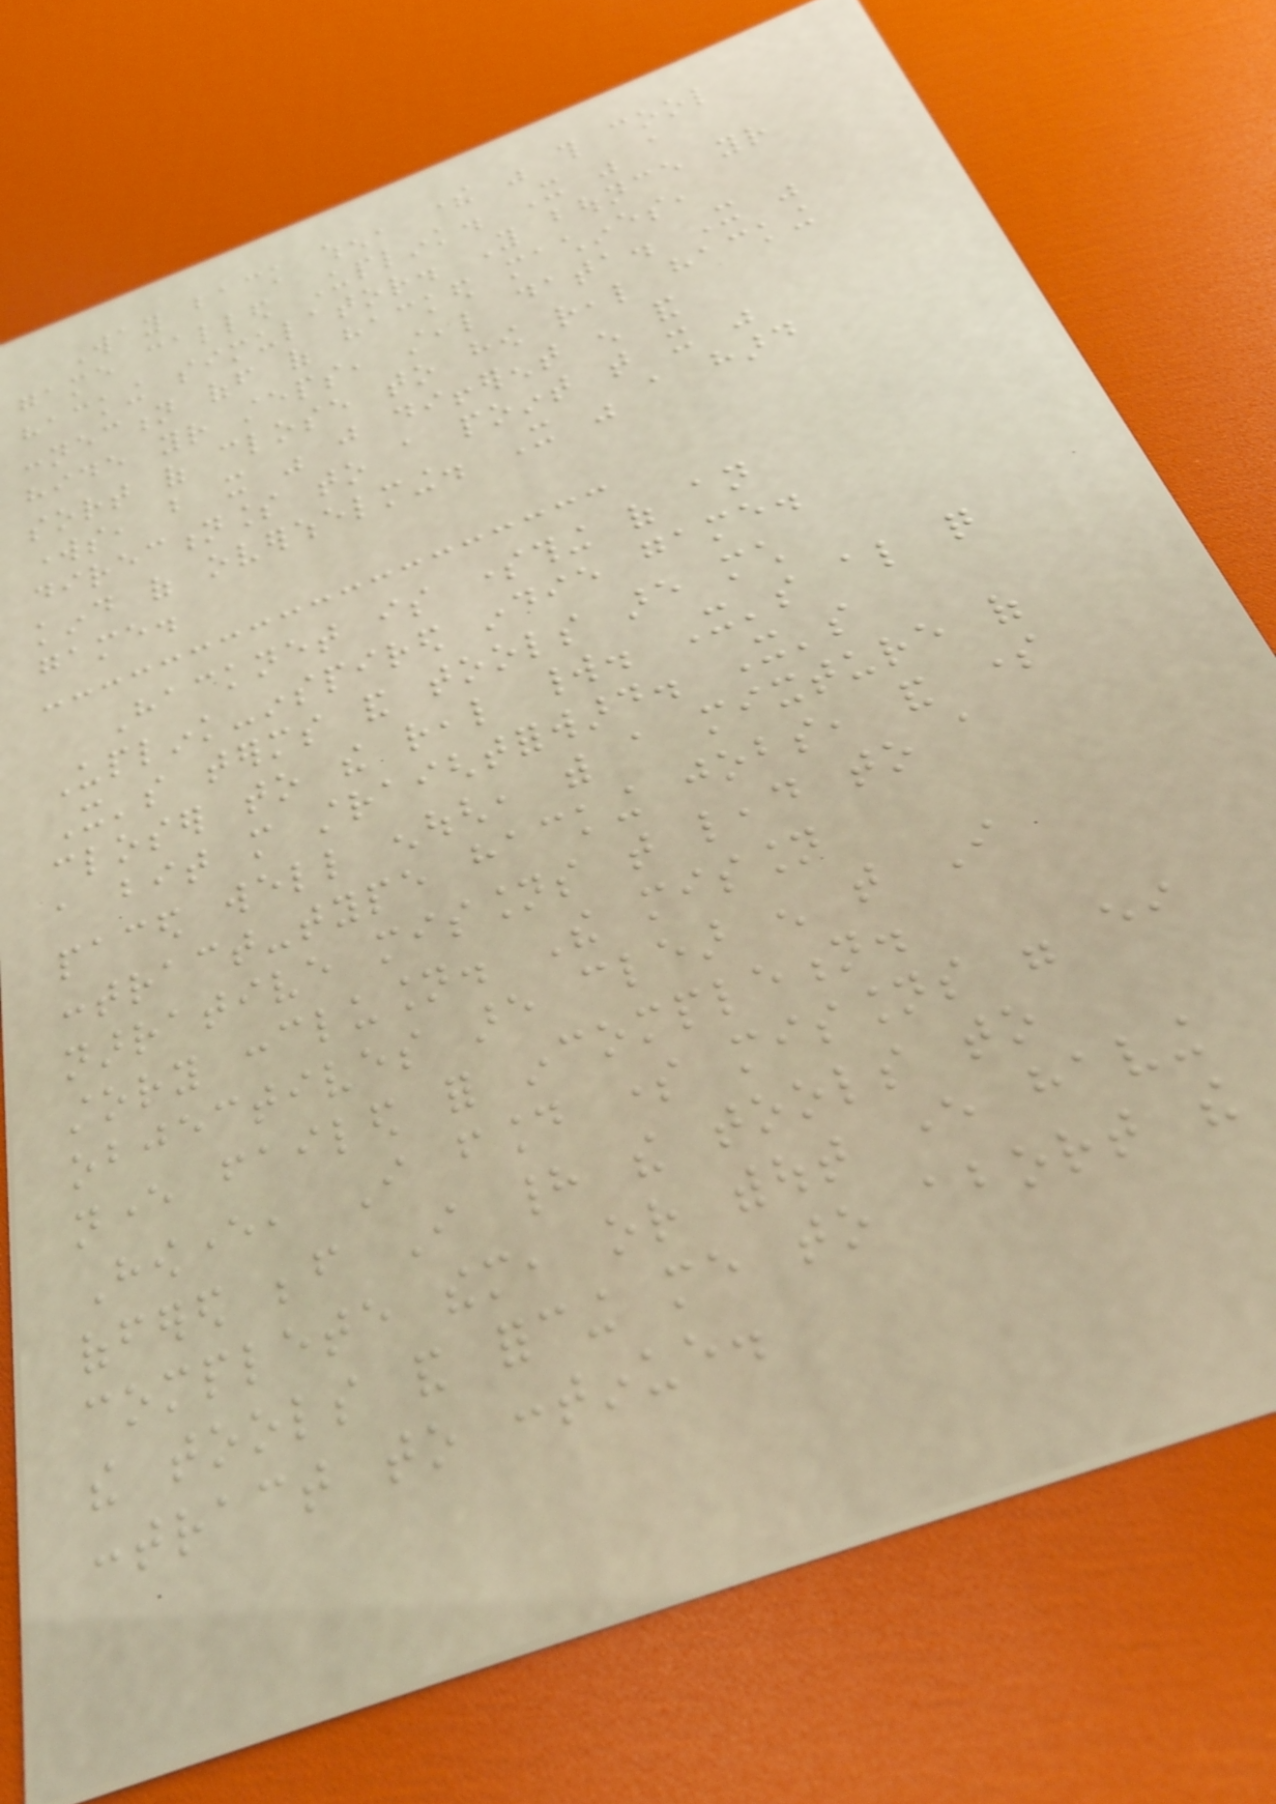Way back when, there was this cool
game called Uplink. It was a
hacking simulator. You bounce your
connection off of hacked machines,
hide your steps, steal data. It was
sort of close to how real hacking
works, but it was just different enough and
directionless to a point that it was
kind of overwhelming. It was a hard
game.
Hacknet is something of an
Uplink-inspired indie game.
It's terms and tools are much
closer to the real world. It's also quite
a bit more straightforward. It's
paced well enough, with a mixture of
contract-type hacking jobs, and some
narrative missions that lead to a
story conclusion. The mission
objectives are clear enough that I
never failed for incompletion.
However, I found some missions were either
offered before I had the tools to
complete them, or without ever having
the tools and forcing me to abort the
contract to continue.
